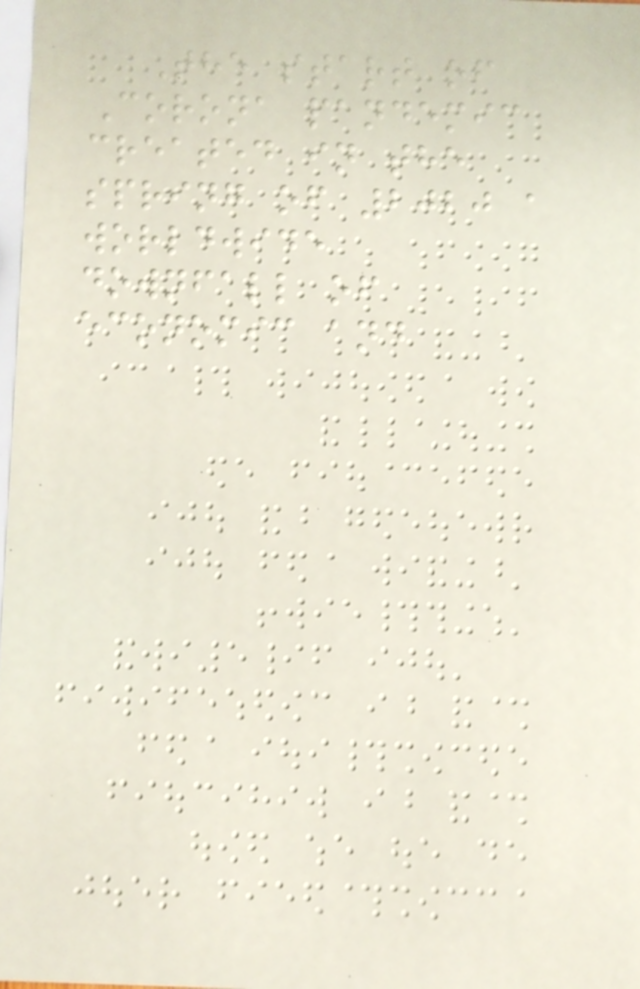The start of
Corona pandemic
created in the
spring of 2020 a
worldwide
downfall of
economic and
